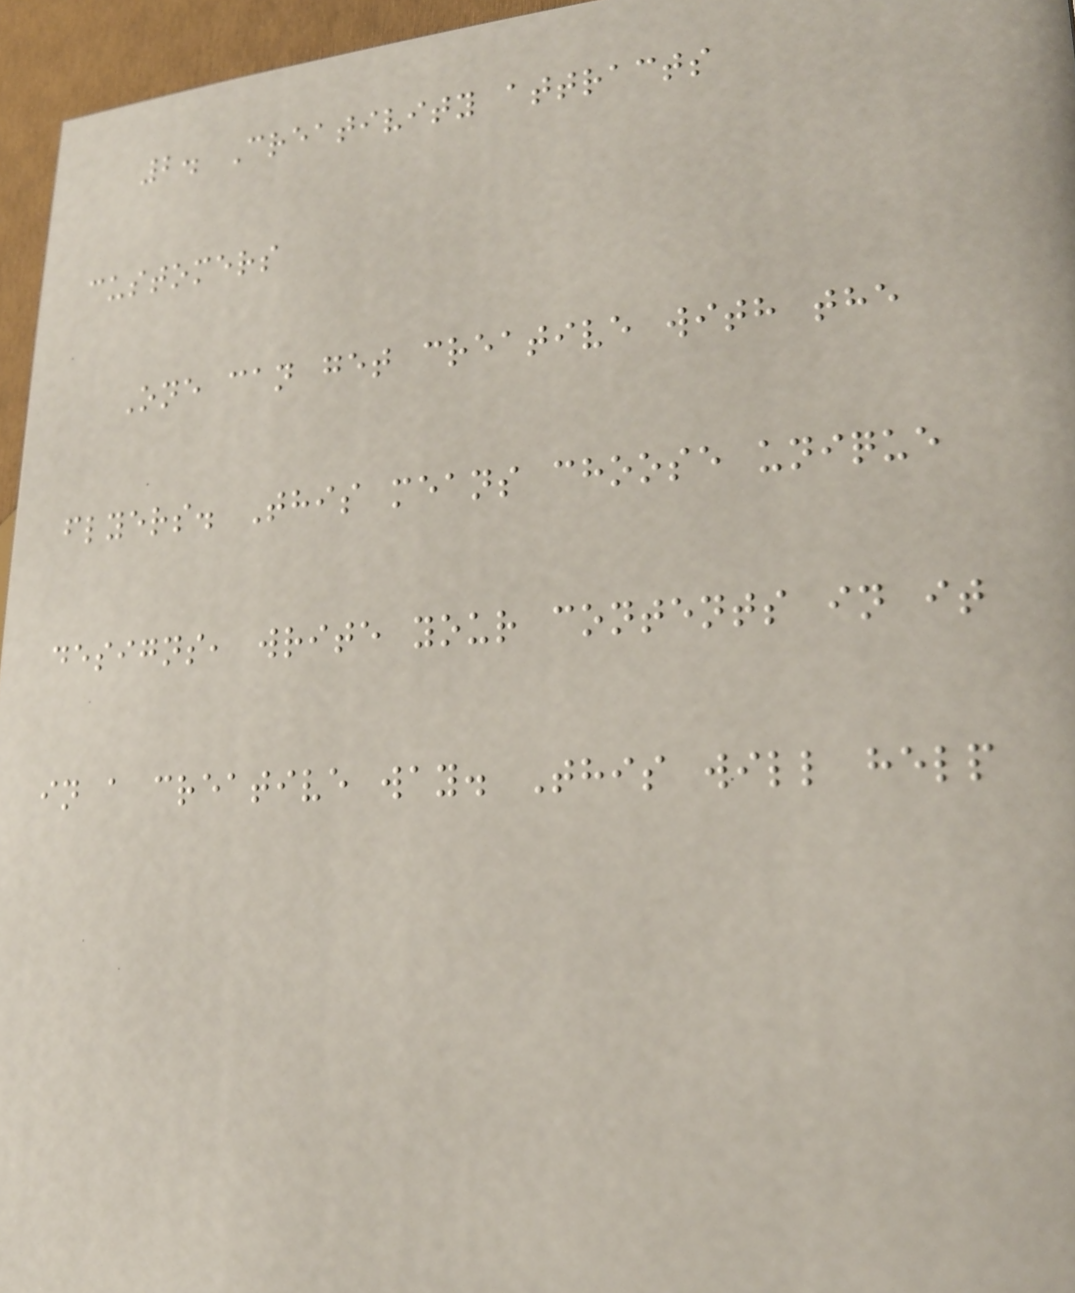2. Creativity attracts
customers
One can get creative with the
flyers. This means choose unique
designs, write your contents in it
in a creative way. This will help
